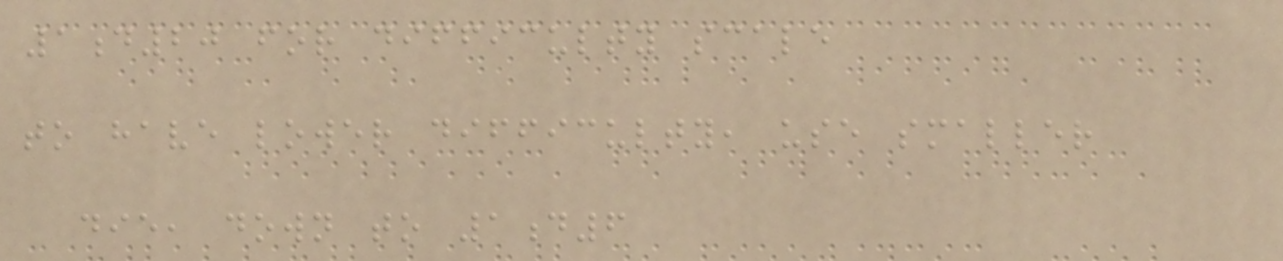1d20 for difficulty scale
to have lower difficulty, use smaller
die, down to 1d6
